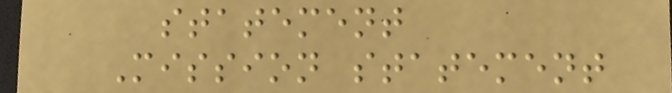statement
Mission statement
